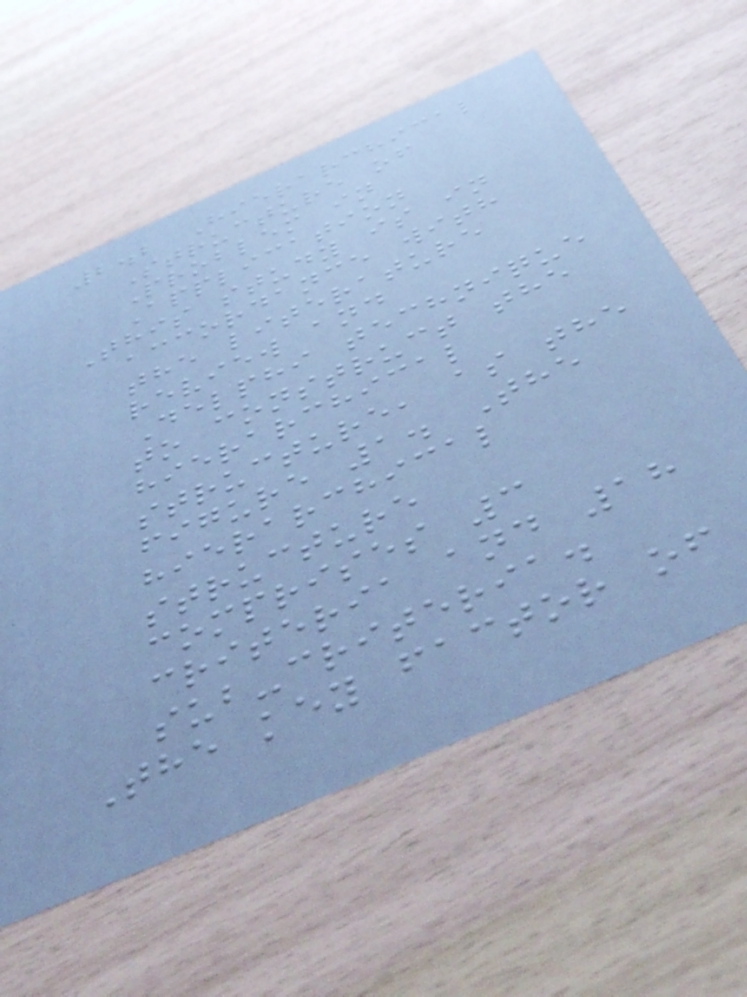2.2 Hierarchical
Structure of
Problem in
Application
This study is in
accordance with
the literature
review and
Delphi technique
to construct the
hierarchical
structure, as the
figure 1. The
hierarchical
structure
comprises 3
criteria and 18
sub-criteria.
The key factor of
